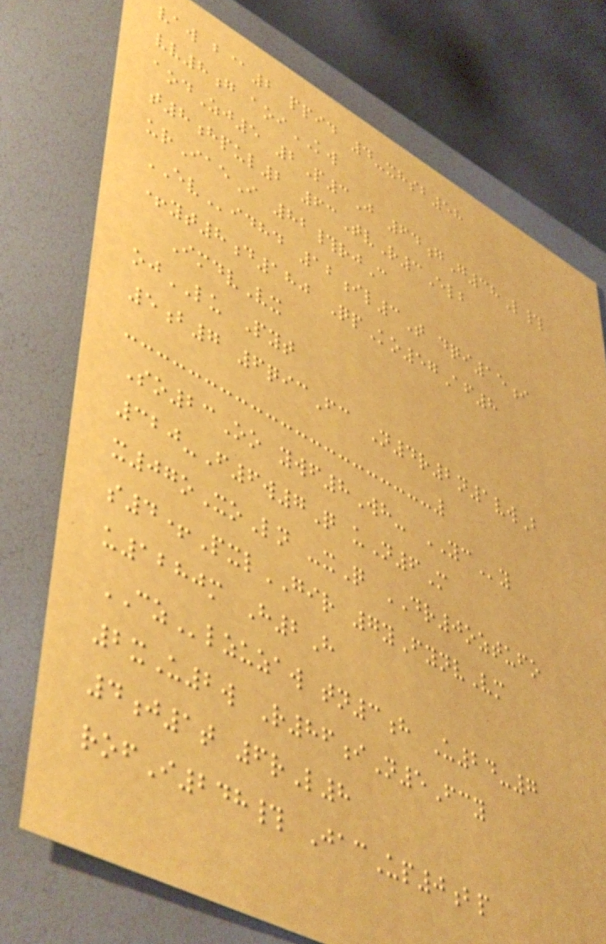vaw b@2 ppid 4-xhsb58
vv8g aoiKW
aodZj5 2P3J 64gG38L#
t8hpul2 63TvR3Elb
urIaeI 82#rjC
EVidhd 12il3T dqi15i
+yt8d180 QpKo57Af8
ImdvVx
ojLU Pyt
5b7 6qicFc N4r2n1vwB
So23Oo ywf8Wh- YCy
320-F6w7Q uN6M
x07oXoLn -xQ DR0oztufo
s4+PxlGIR 7yFynvVm
u1280m H2H
CZlzuzaw tn3h U24-7
2xU2w R86iN5Fcy
4j1t 6rL8
rofI248# JacUp0bp
